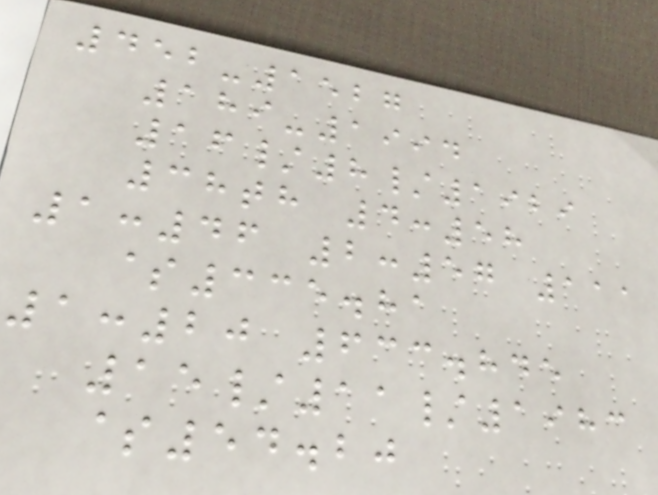452-1527
189-1994
16/8/1929
38th 4:58
1:46 2:57 111
$335.81
1:20 633.845
15/11/1983
$54.20
